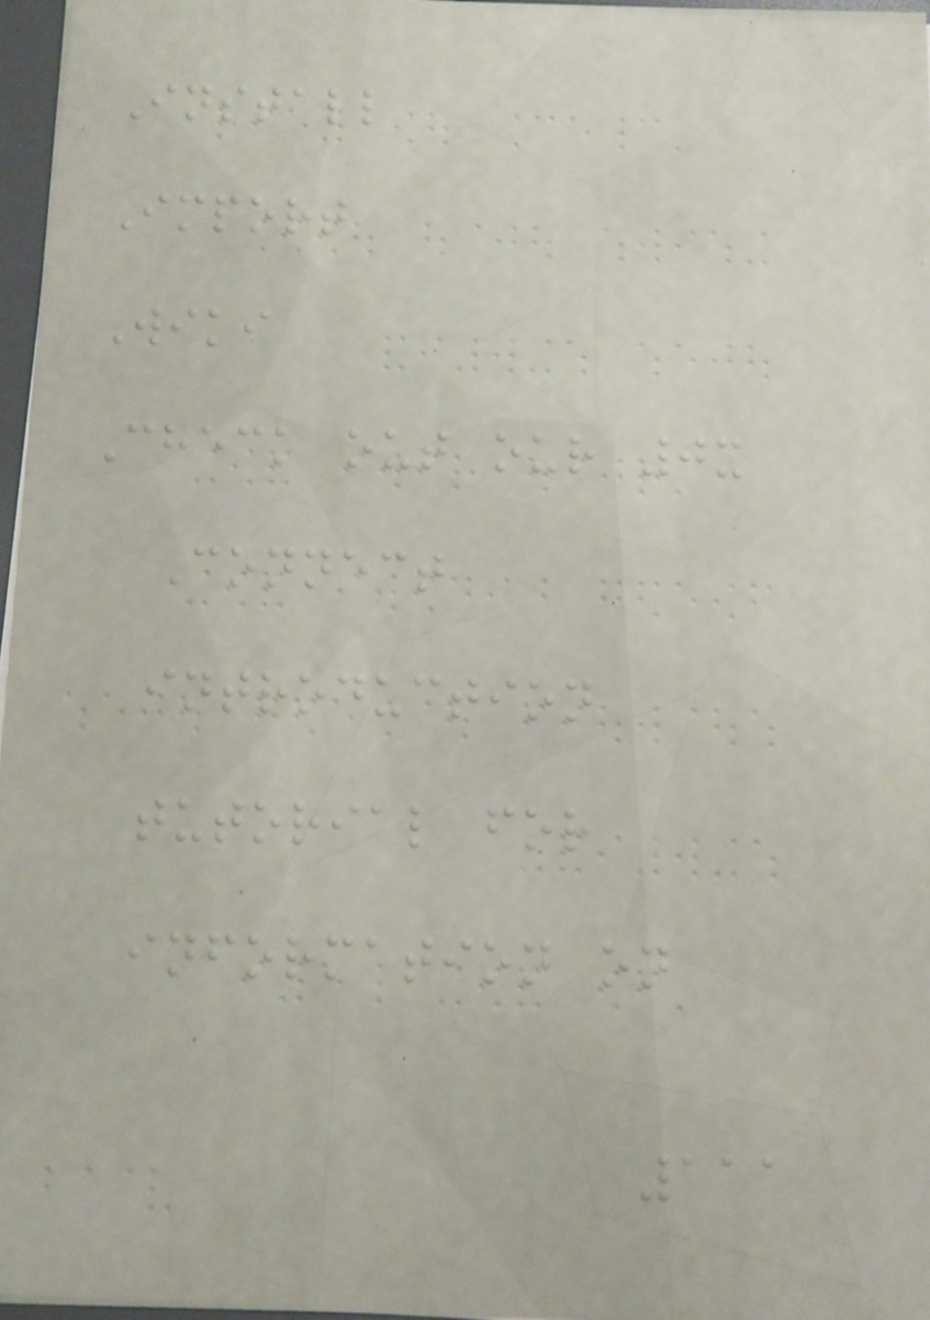Install
Import
Wiki
Check out our 0x
Connect
introduction
tutorial for
information on
111
